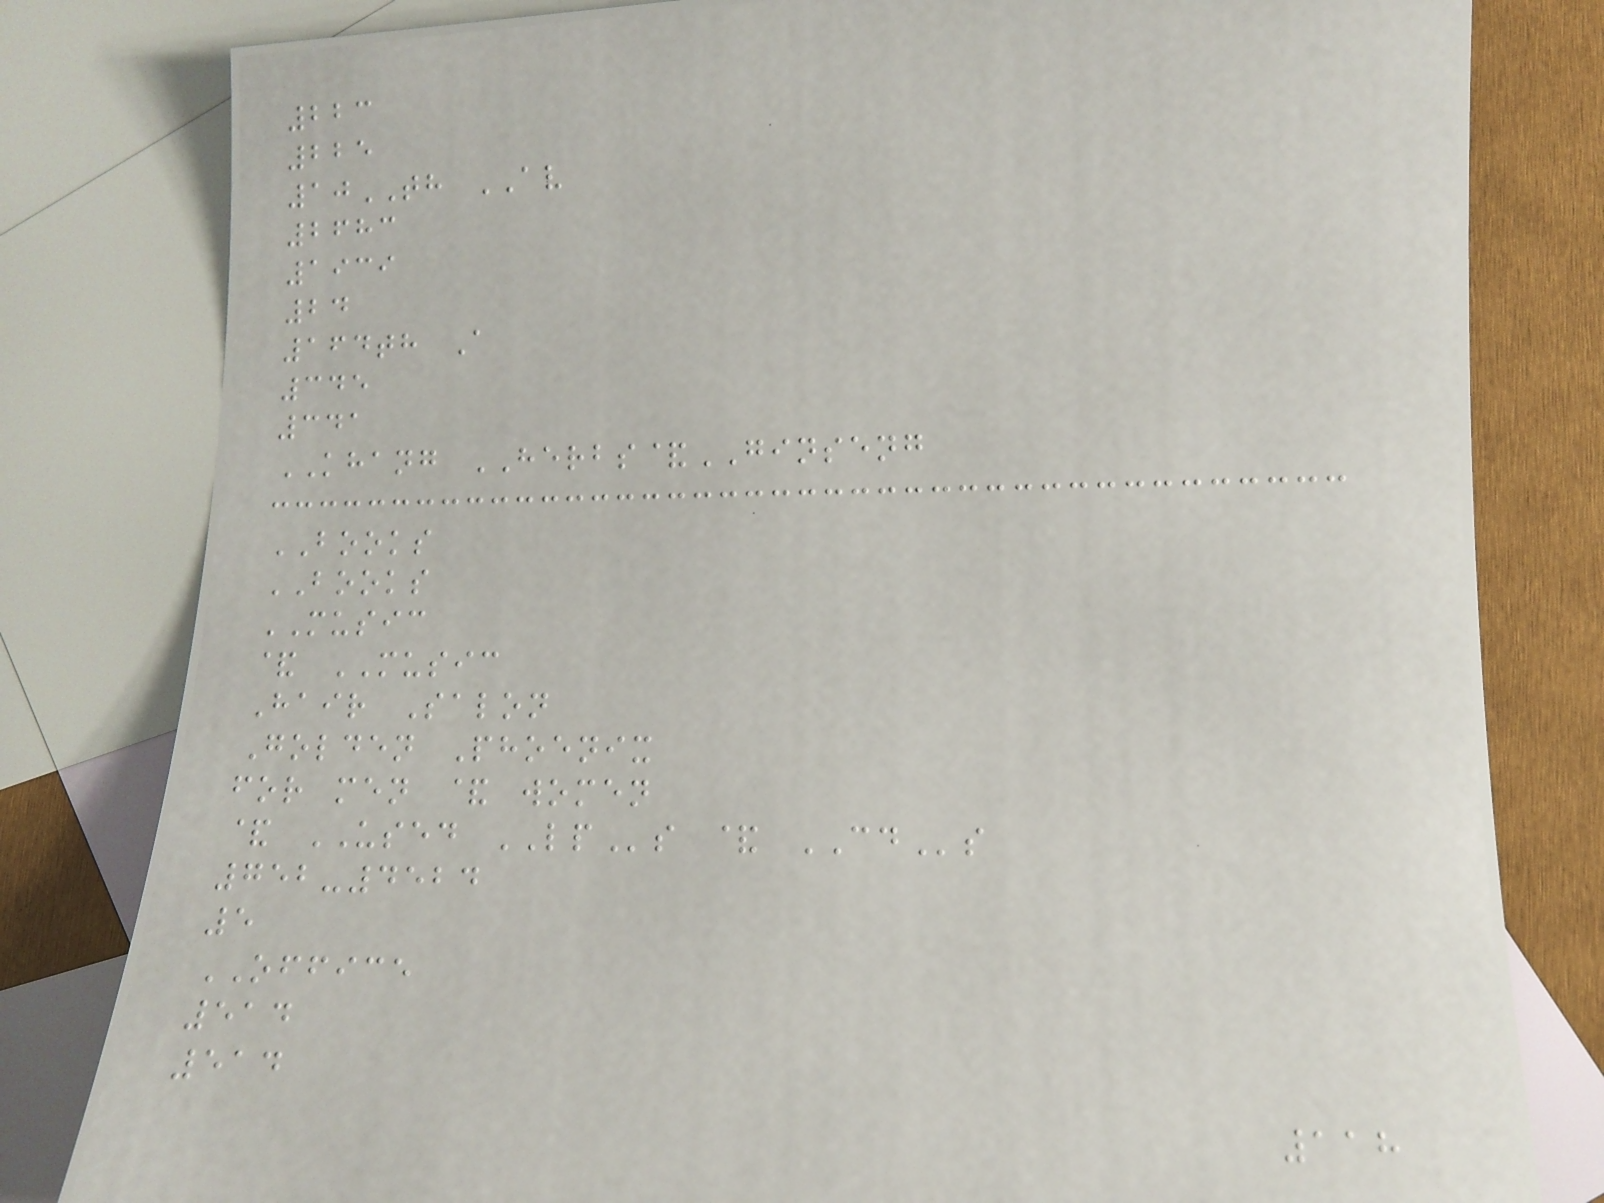223
225
10TH AV
2683
1939
24
164th A
345
341
KHANG HERBS&GINSENG
BOOKS
BOOKS
MUSIC
& MUSIC
Hair Salon
Golden Phoenix
for men & women
& USED LPs & CDs
752-4524
5
OFFICE
514
514
118
